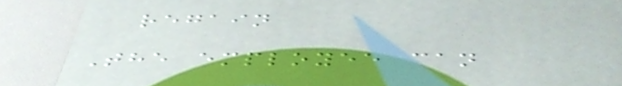regain
The employee can
